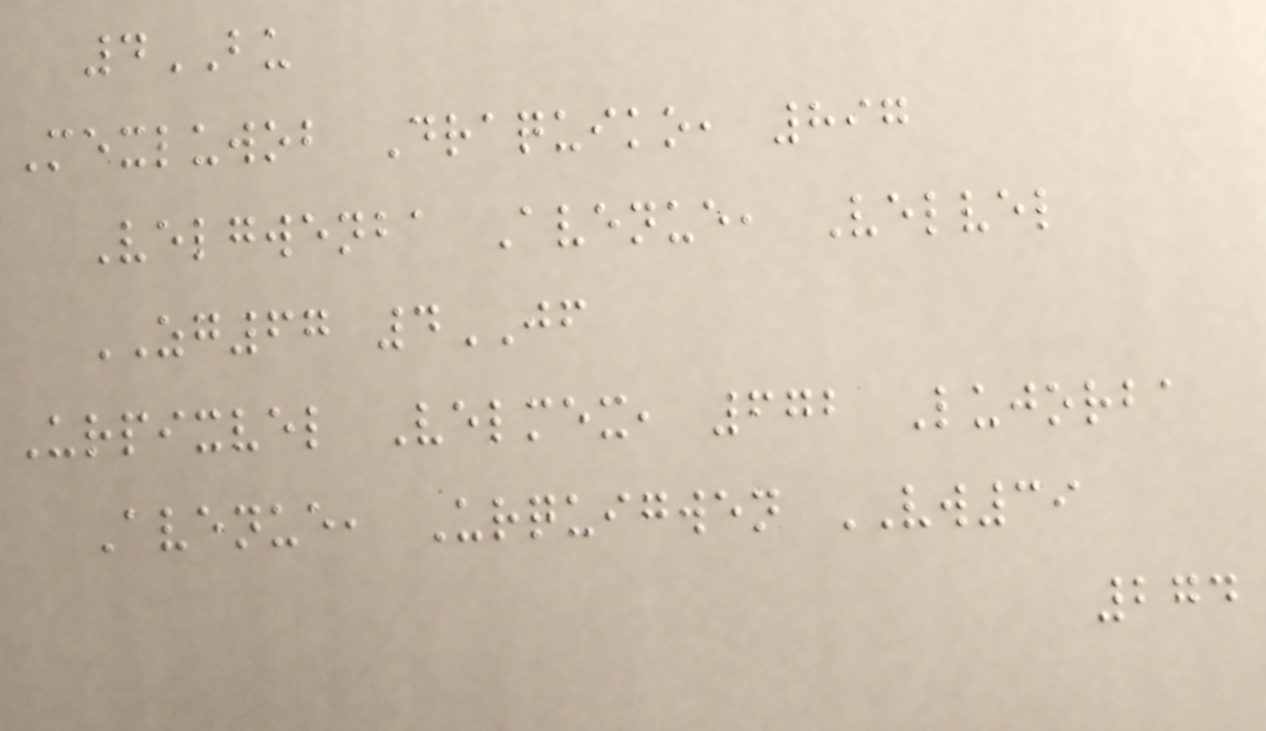4BU
Mexluwob Draquiko, 897
Velgwenba Avenue, Velvel
ZG67 4JF
Urpixvel Velmex, 672 Lujorba
Avenue, Urquigwen VW39
274
